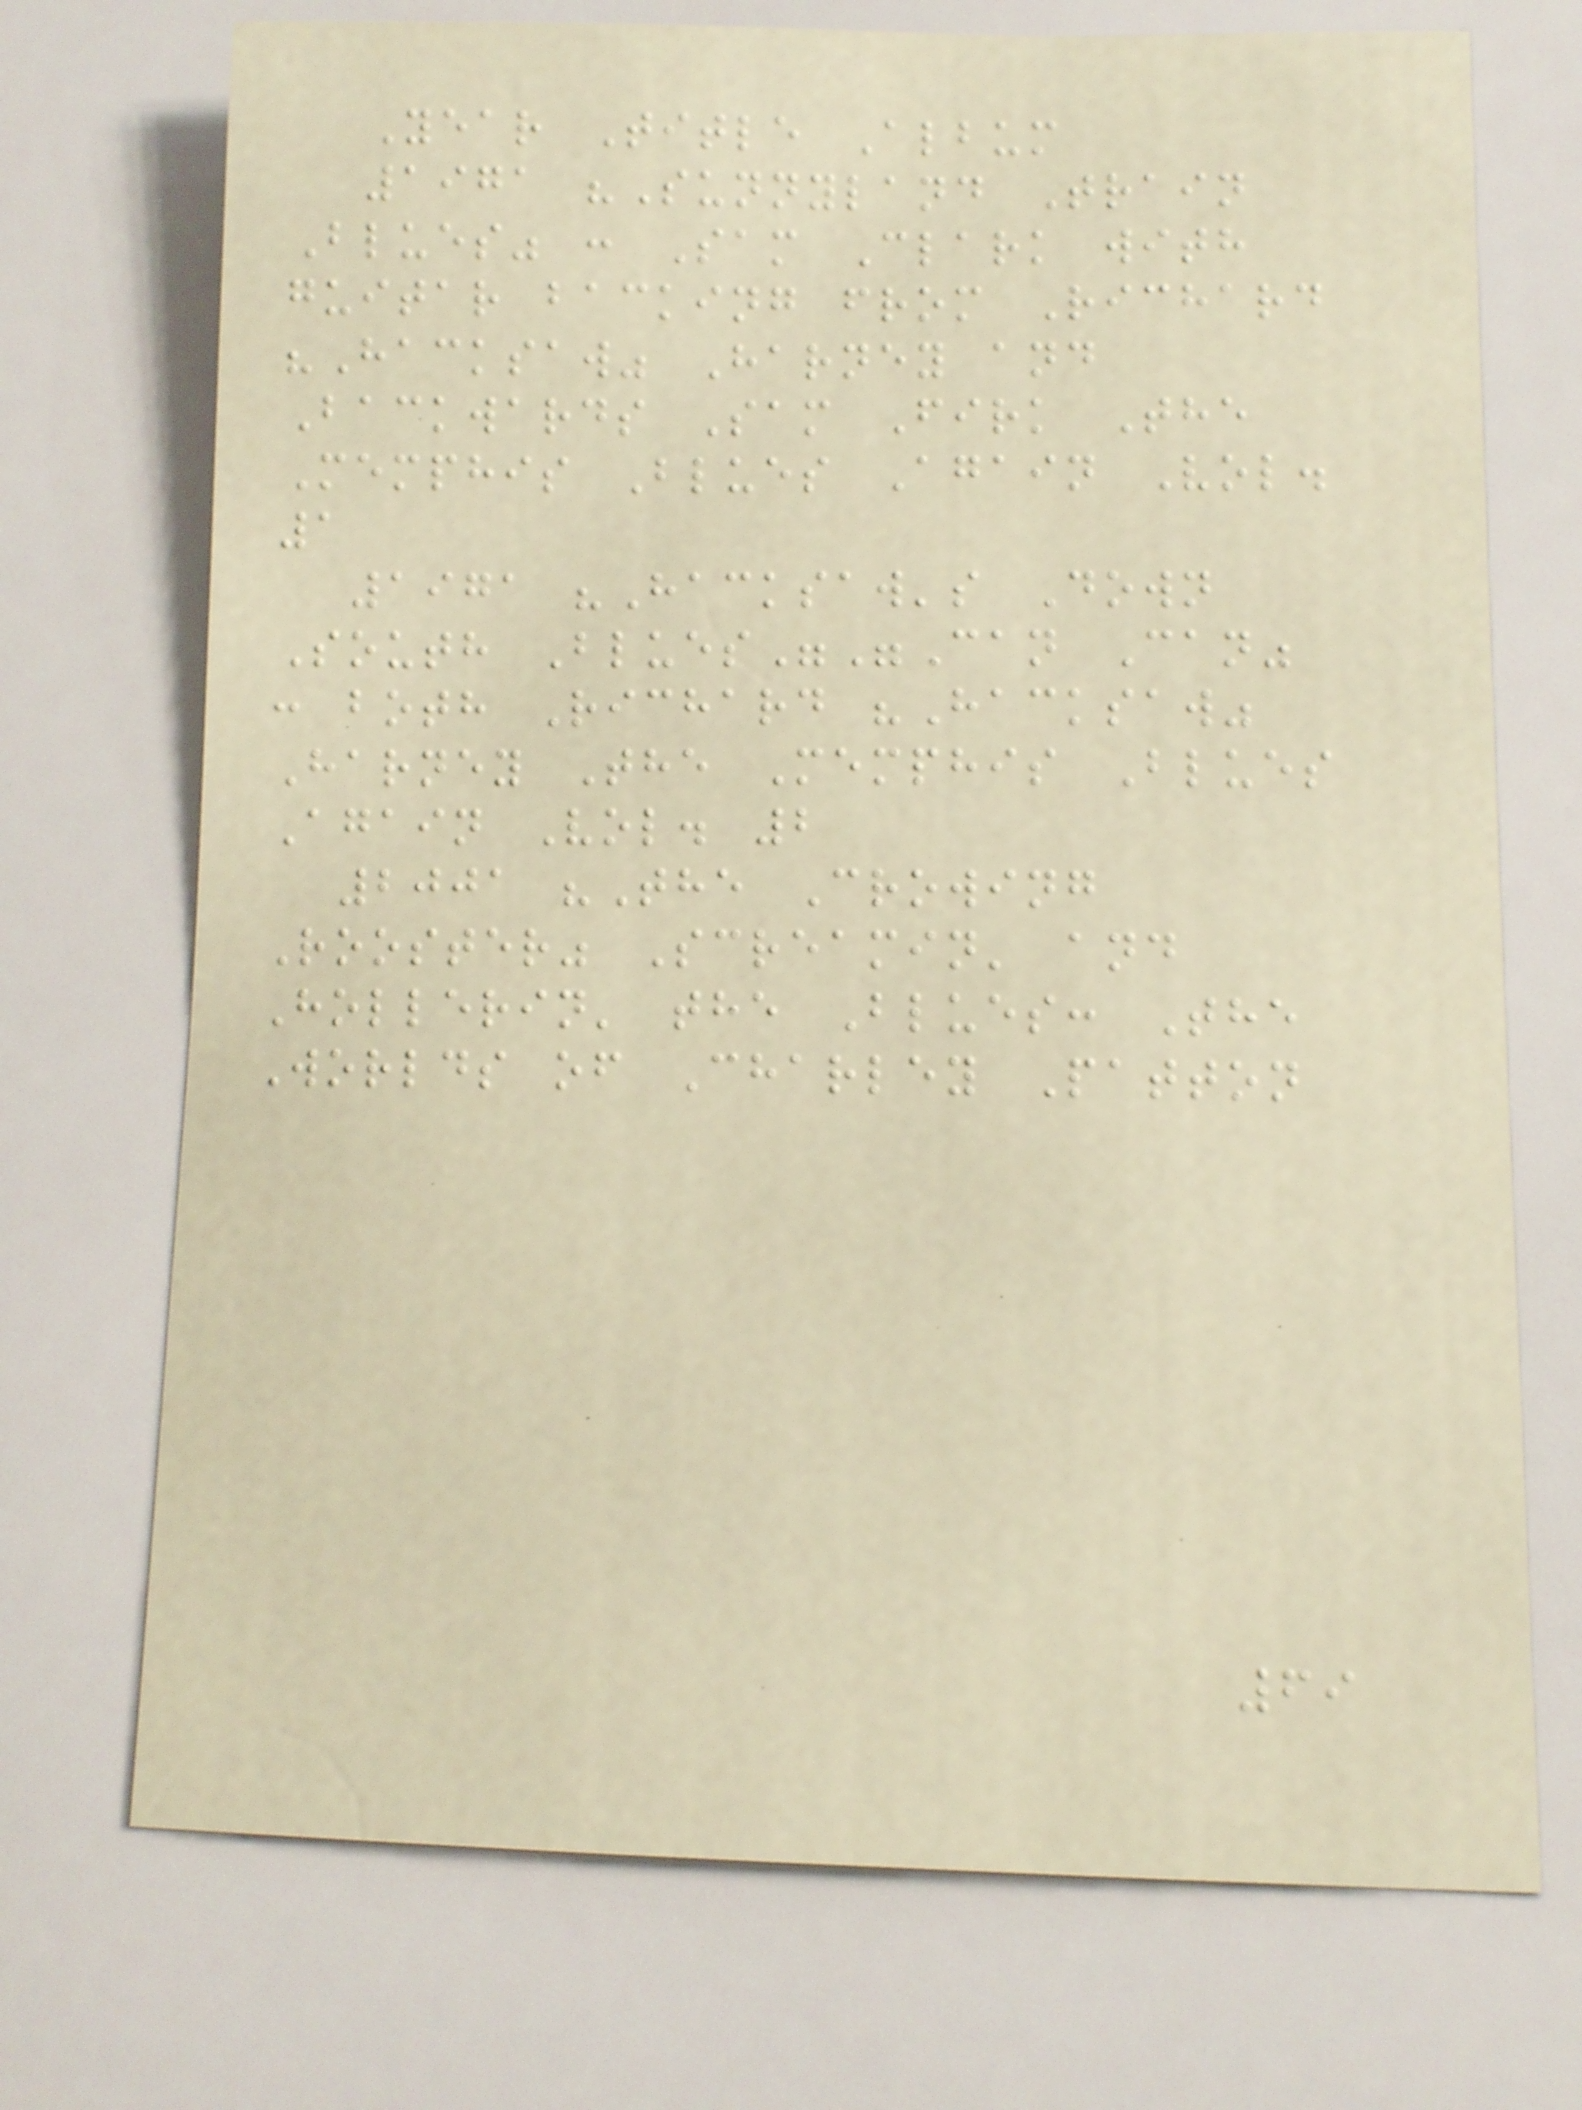Year Title Album
1971 "Sunnyland Train
Blues" : Sam Clark with
guitar backing from Richard
"Hacksaw" Harney and
Backwards Sam Firk The
Memphis Blues Again Vol.
1
1971 "Hacksaw's Down
South Blues""Can Can"
: both Richard "Hacksaw"
Harney The Memphis Blues
Again Vol. 2
2001 "The Crowing
Rooster" Screamin' and
Hollerin' the Blues: The
Worlds of Charley Patton
69
